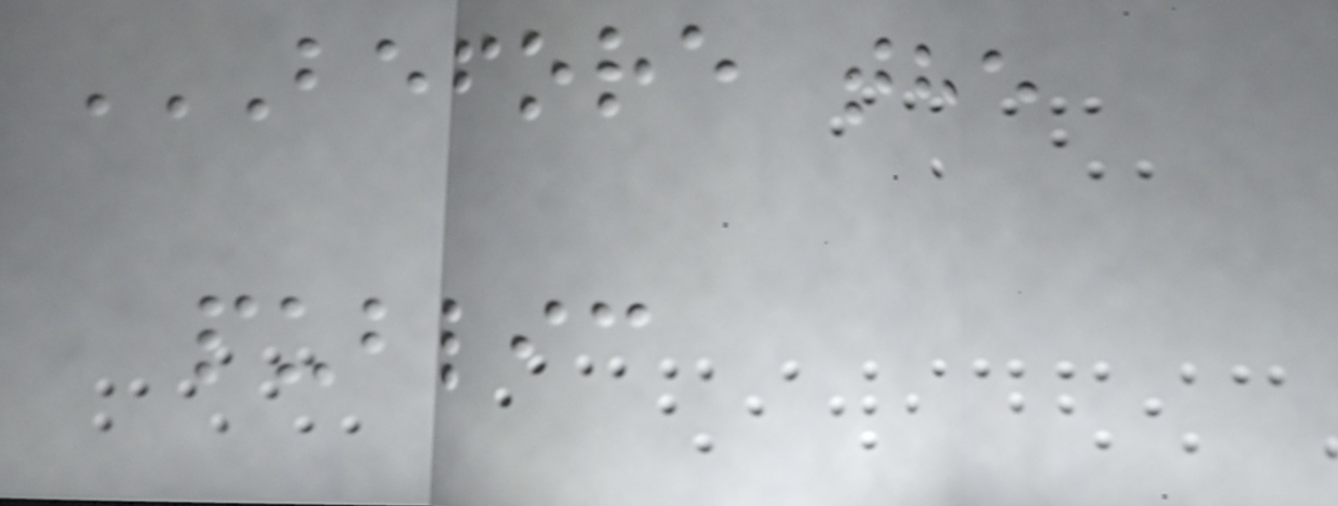BEFORE THE
PUBLIC
